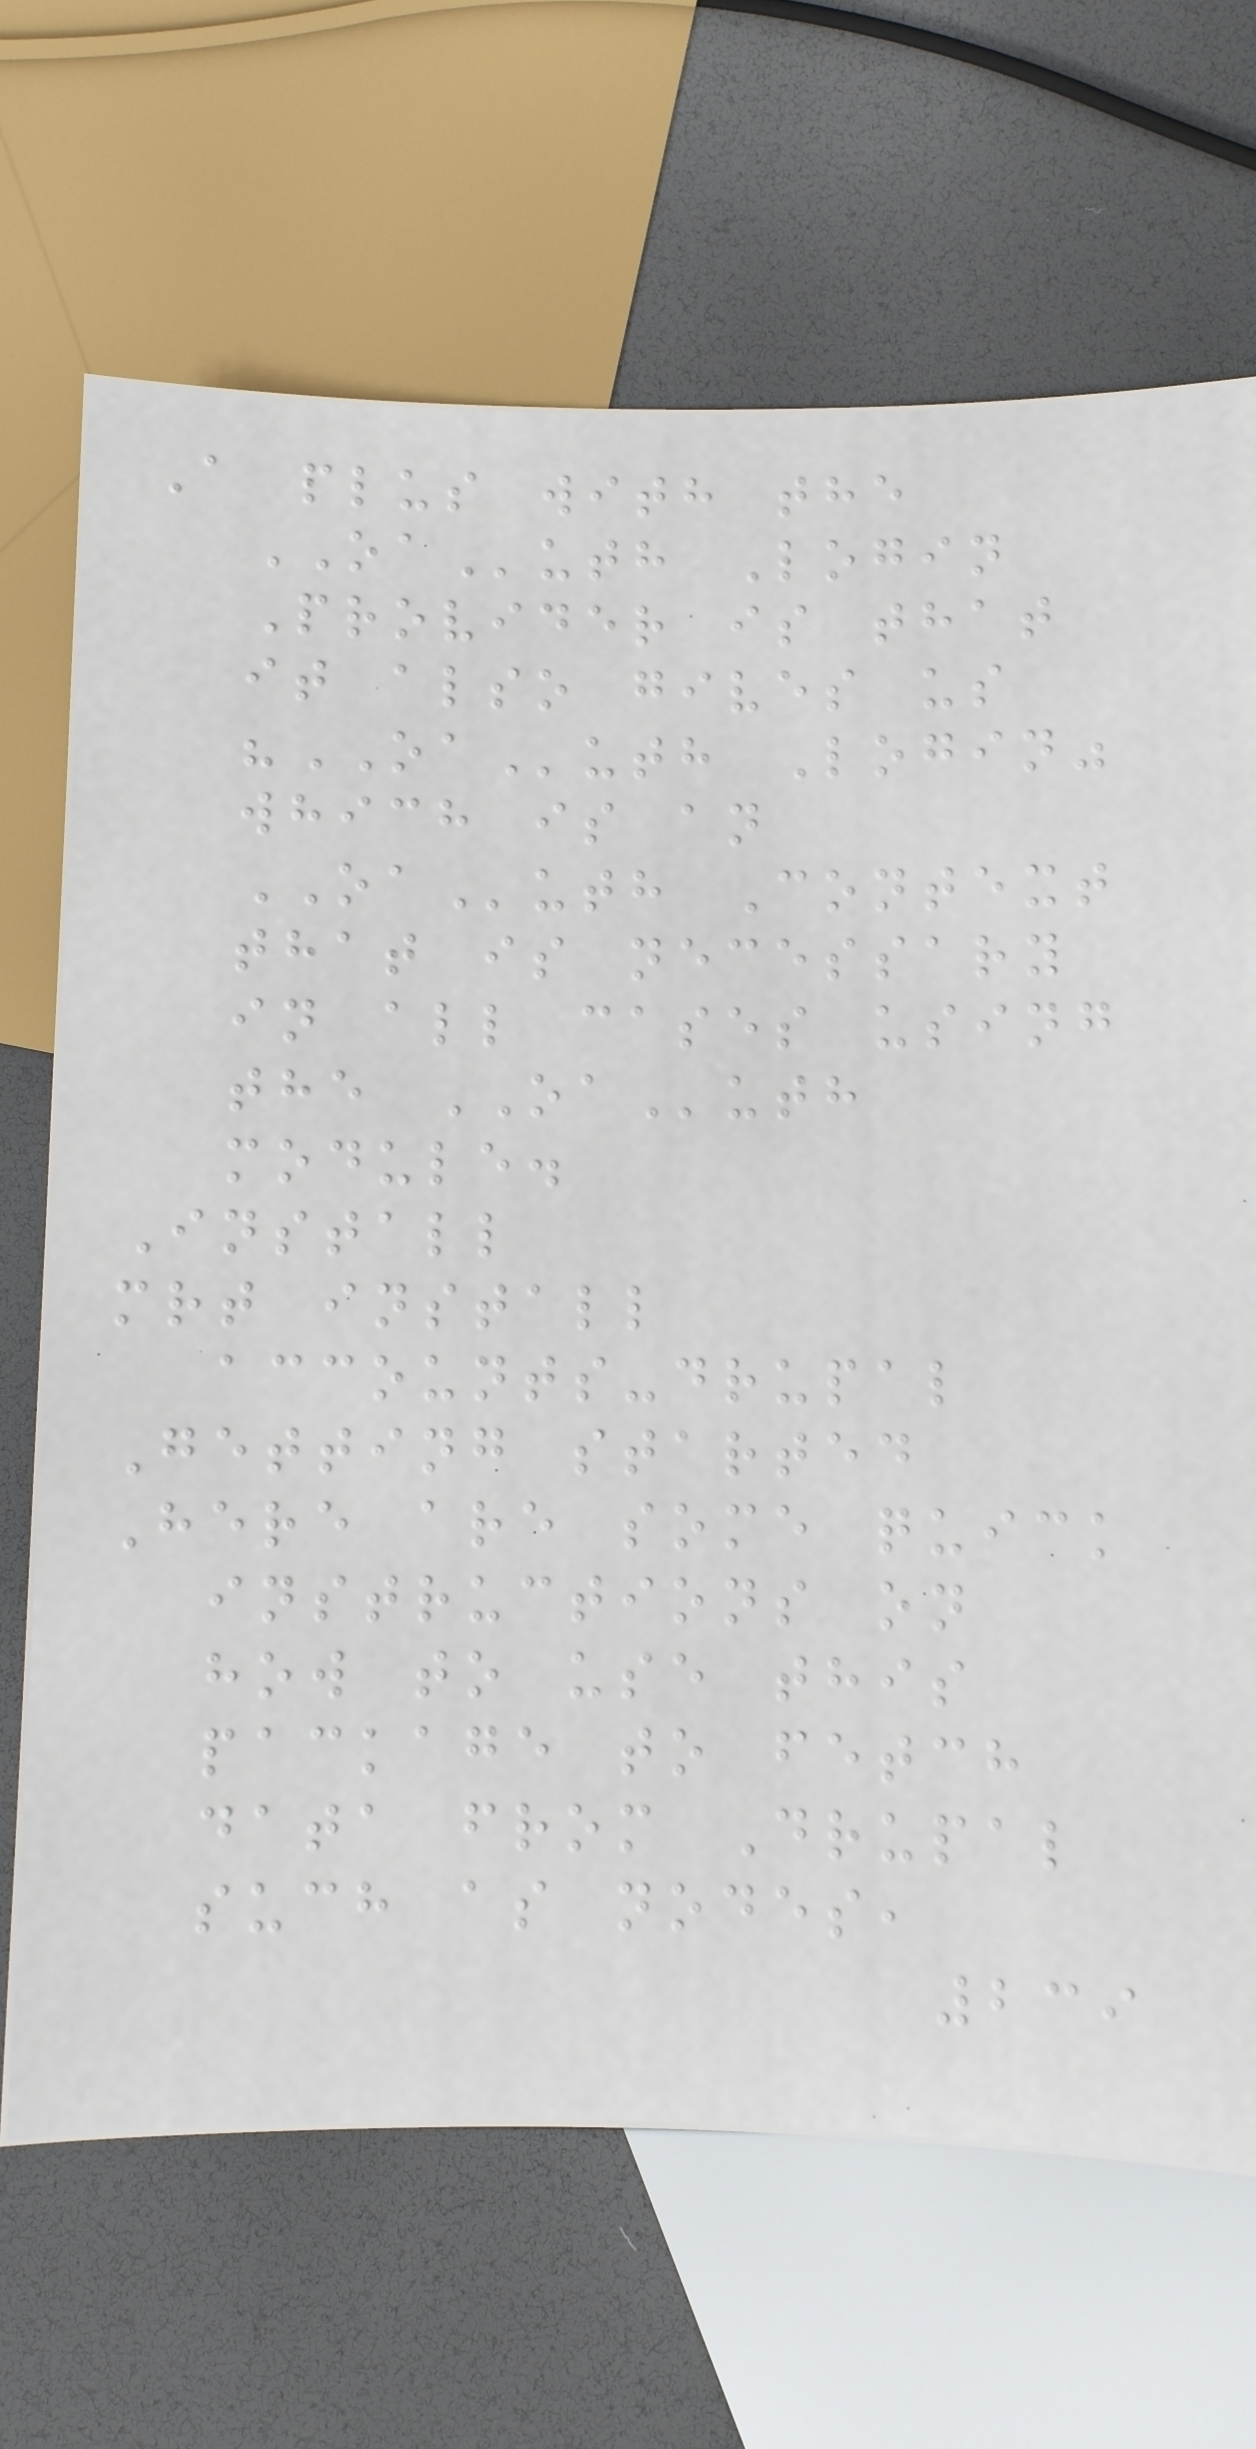A plus with the
OAuth Login
Provider is that
it also gives us
"OAuth Login"
which is an
OAuth Context
that is necessary
in all cases using
the OAuth
module.
Install
mrt install
accounts-drupal
Getting started
Here are some quick
instructions on
how to use this
package to fetch
data from Drupal
such as nodes,
239
